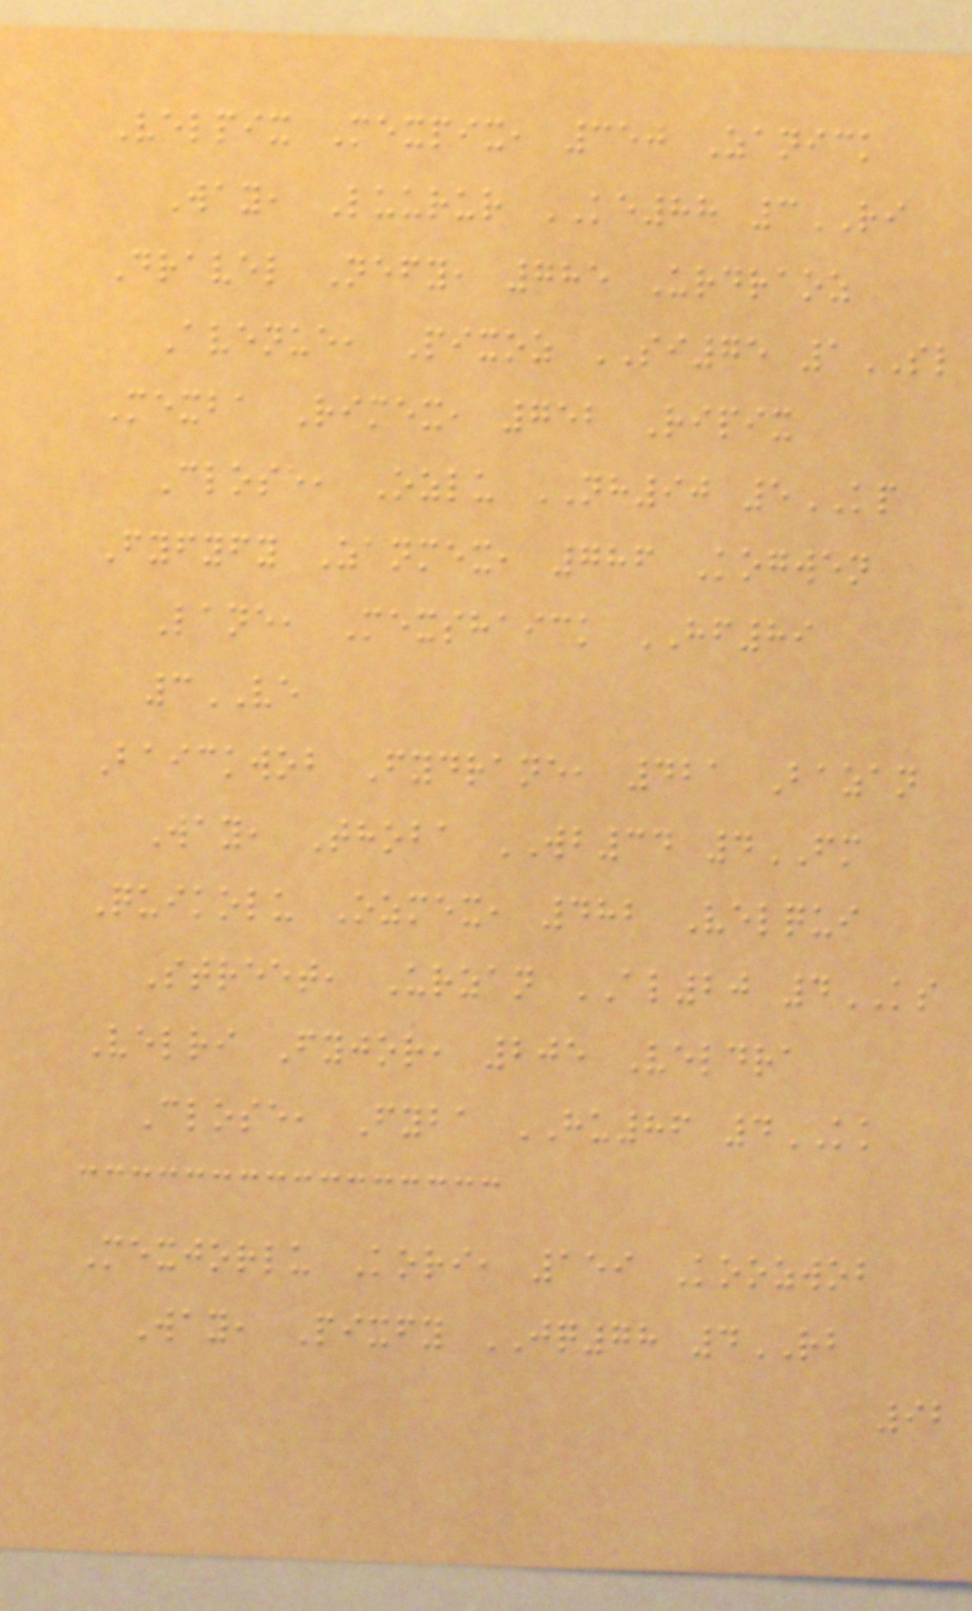Velpix Mexpix, 350 Zanick
Way, Luurur KE88 3RI
Dravel Nefy, 785 Urdraoz
Avenue, Pixoz SI75 1SL
Mexba Rimex, 752 Ripix
Close, Ozlu NH90 5KP
Fyfyfy Zanmex, 786 Kogwen
Lane, Mexshaick HF89
3VE
Baickwob Fydrane, 421 Bazan
Way, Thoba WB34 4FM
Quikolu Ozmex, 482 Velqui
Street, Urzan AL20 4KS
Velri Fyjor, 205 Veldra
Close, Fyba HU86 4KK
Mexjorlu Kori, 159 Koozwob
Way, Pixfy JQ78 4RB
92
